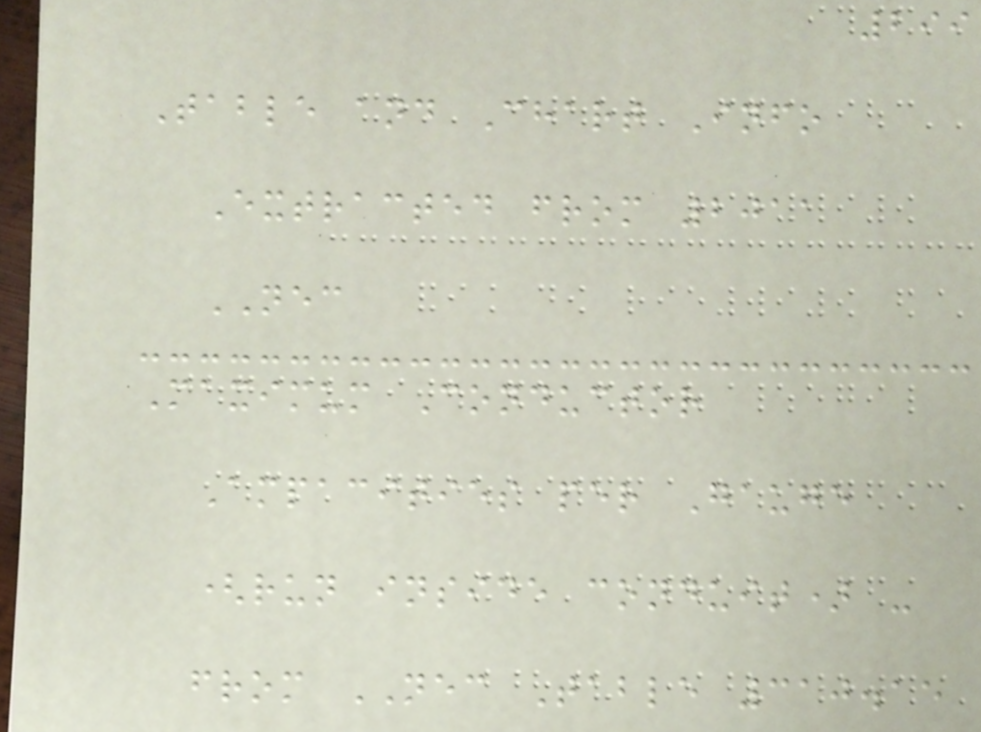299
Table and Chart Info
Extracted from 2011
NEC
Maximum Conductor
Ampacities per Gauge
(run inside conduit) -
from NEC Table 310.15
